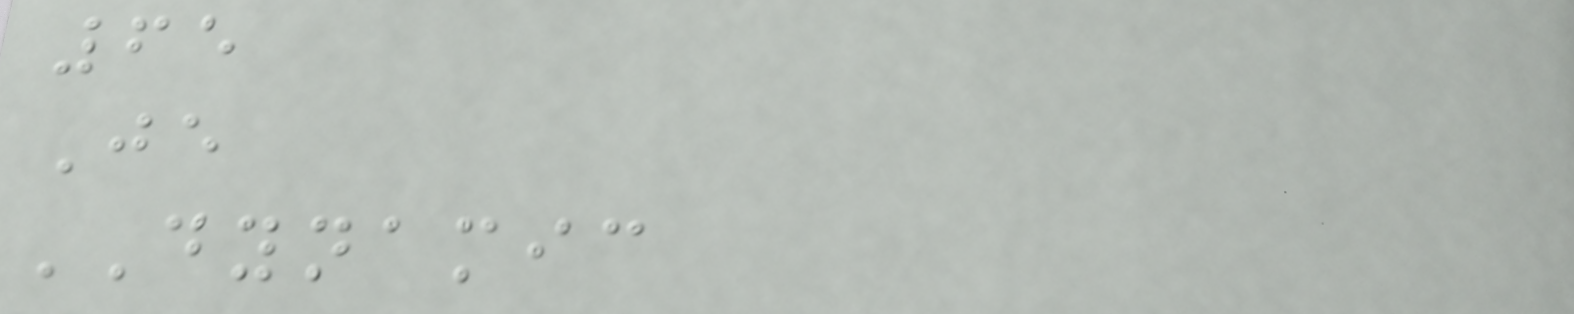65
Je
DYNAMIC
